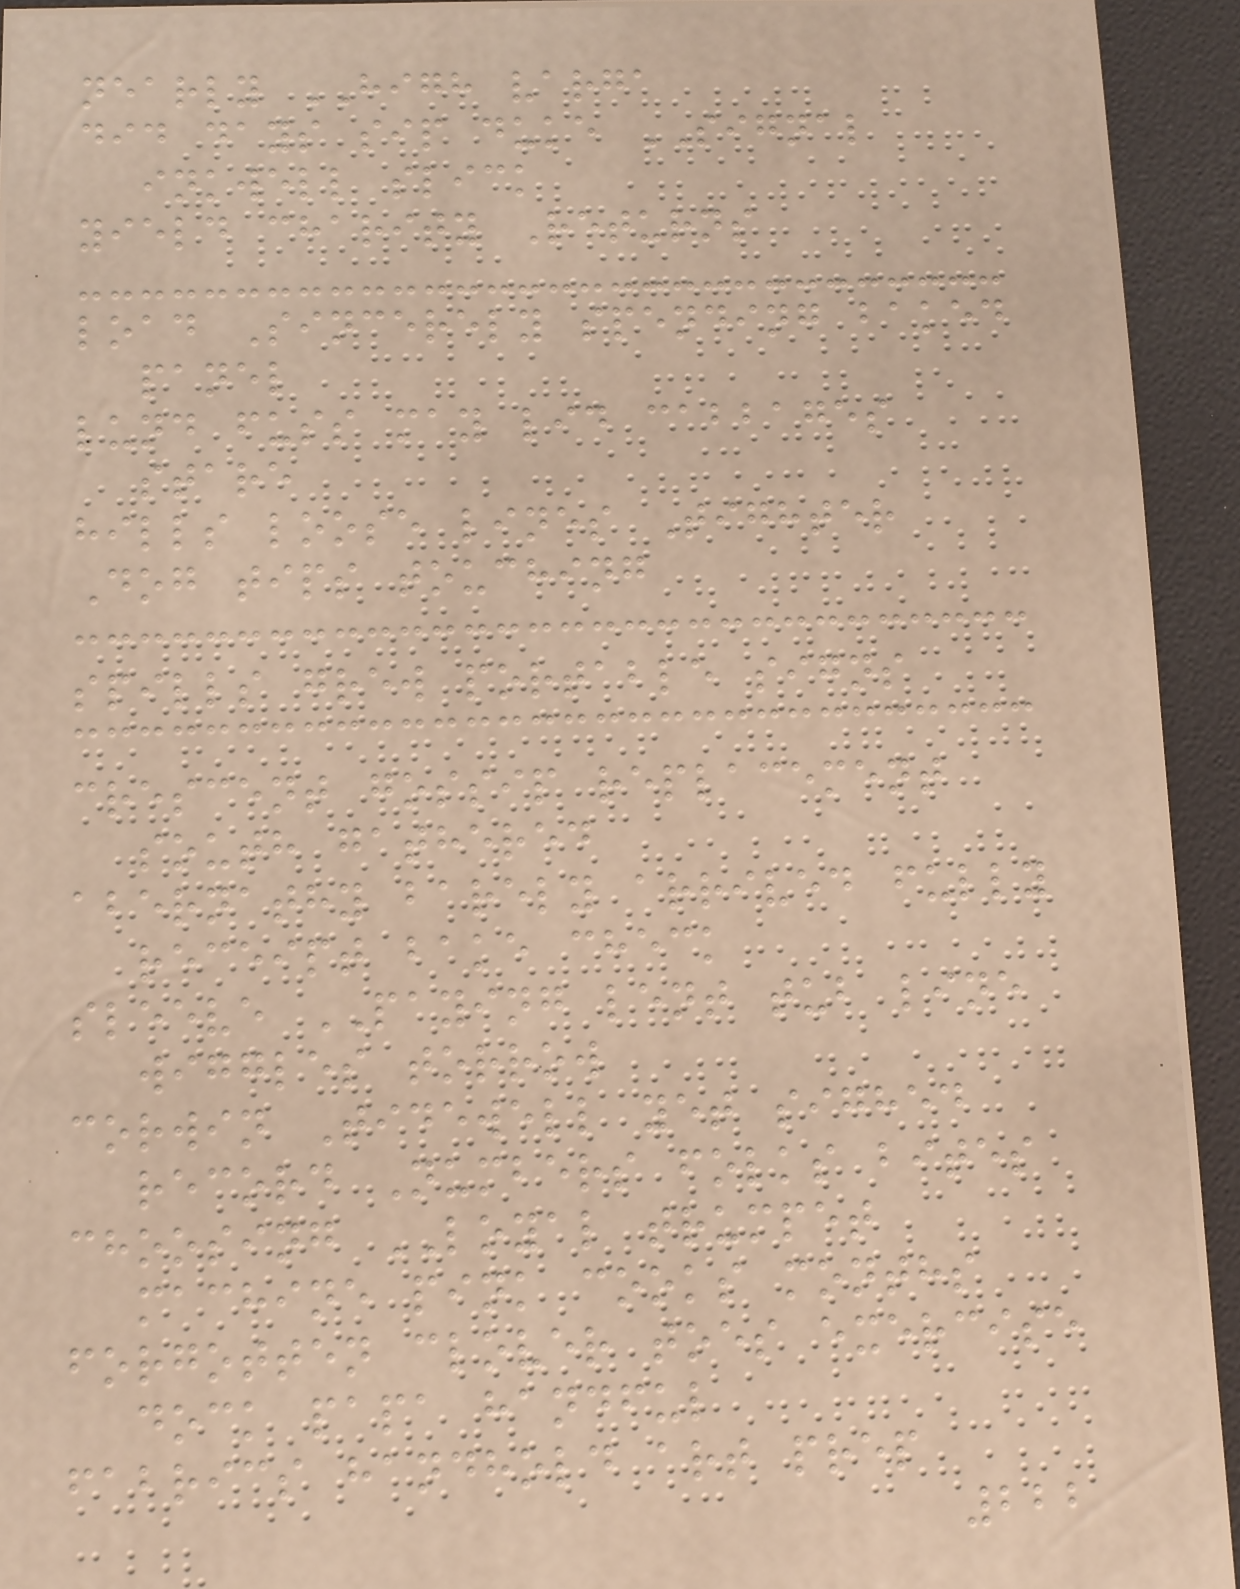nearly HIGH varga
did days sip duke SIGNAL
inkwell slick
yield charity Returns
load Sincerely spending baked
panel
lund fuss may lid cabbages
stare
hills loose lines Tighter
Dog tips touching
spills grew portable signs
crescent gossip replacement
south gathered
abernathy barely arrived fully
receipt bake check
sleeve PAYING lent tub line
wiggles torrow
corwin Tidewell yet sighed
record Numbers folks bites
choosing LOYAL trumpet
machine pink cooks months
forgotten clover toes exercise
dock papa handful
fabrics handhold art prep
222
